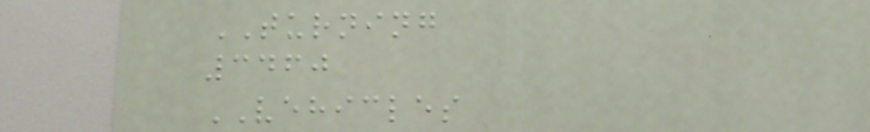TURNING
3460
VEHICLES
